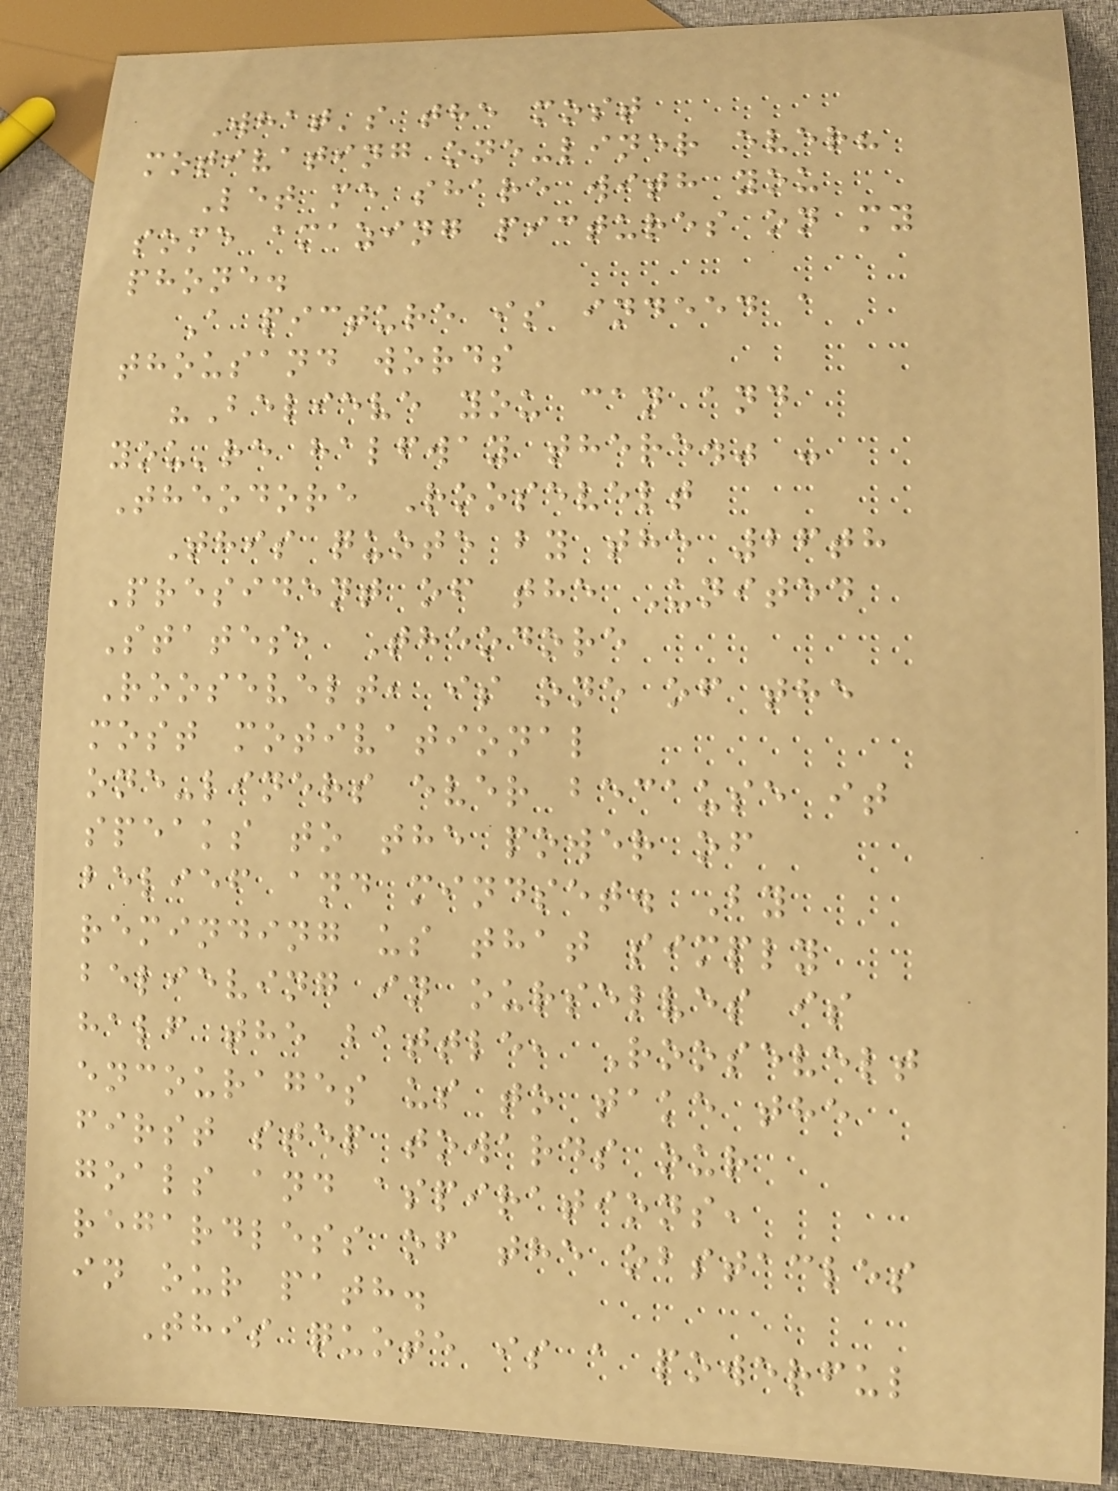What's the most
motivating one-liner ever?
Let me share with you
some amazing pictures on my
phone.
A picture is indeed a
thousand words
"Believe you can and
you're halfway there." -
Theodore Roosevelt
This quote by the 26th
President of the United
States, Theodore
Roosevelt, is one of the
most motivational
one-liners ever because it
speaks to the power of
belief and mindset. By
reminding us that simply
believing in ourselves is
half the battle, Roosevelt
encourages us to take the
first step towards our
goals and aspirations,
regardless of the obstacles
in our path.
This quote is a powerful
